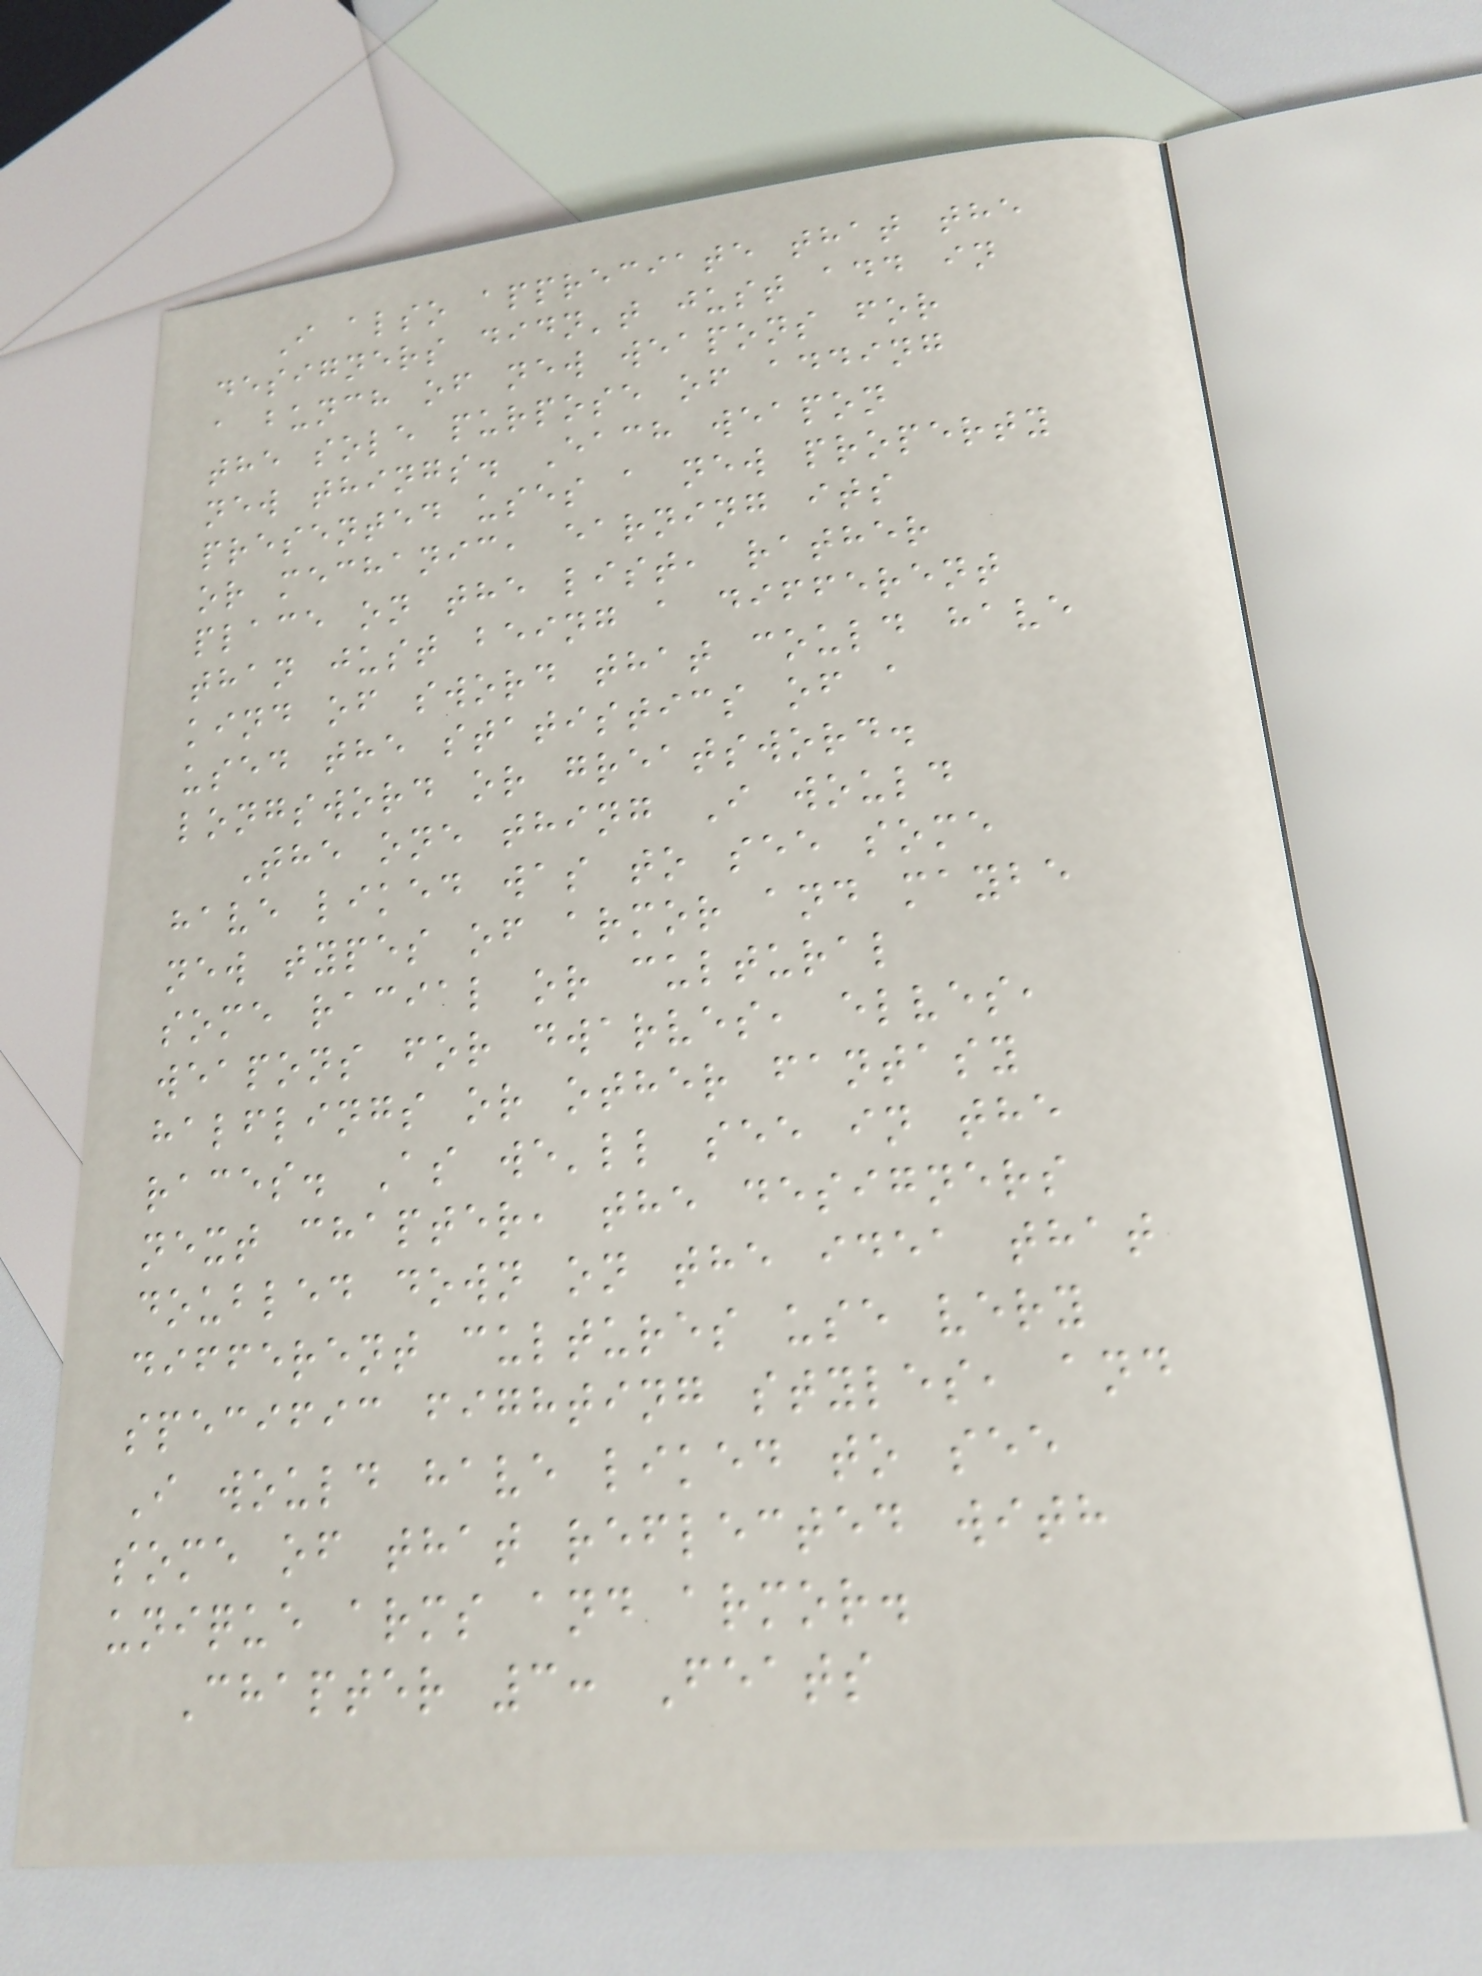I also appreciate that the
designers didn't just add in
a bunch of new weapons for
the sole purpose of adding
new things. Each weapon
presented uses a new property
or mechanic, earning its
place on the list, rather
than just being a different
kind of sword that could have
used the statistics of a
longsword or greatsword.
The one thing I would
have liked was to see some
new types of armor and maybe
some racial or cultural
weapons for dwarves, elves,
halflings or other fantasy
races. As we'll see in the
next chapter, the designers
doubled down on the idea that
different cultures use very
specific fighting styles, and
I would have liked to see
some of that reflected with
unique arms and armor.
Chapter 3: Feats
